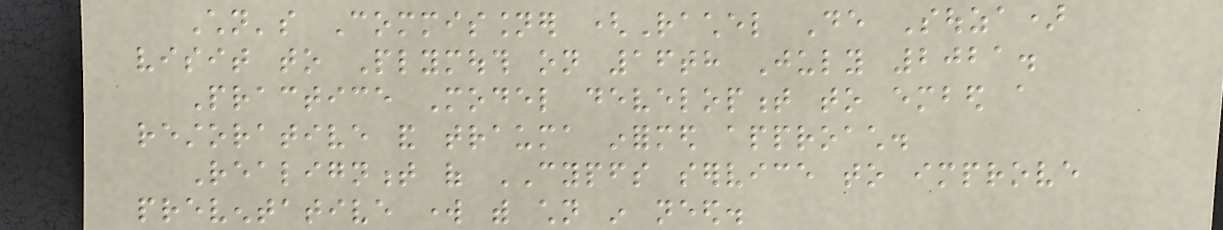Children's Commissioner (Rachel De Souza)
visit to Plymouth on 16th July 2021.
Practice Model development to embed a
restorative and trauma informed approach.
Realignment of CYPFS service to improve
preventative work with children in need.
